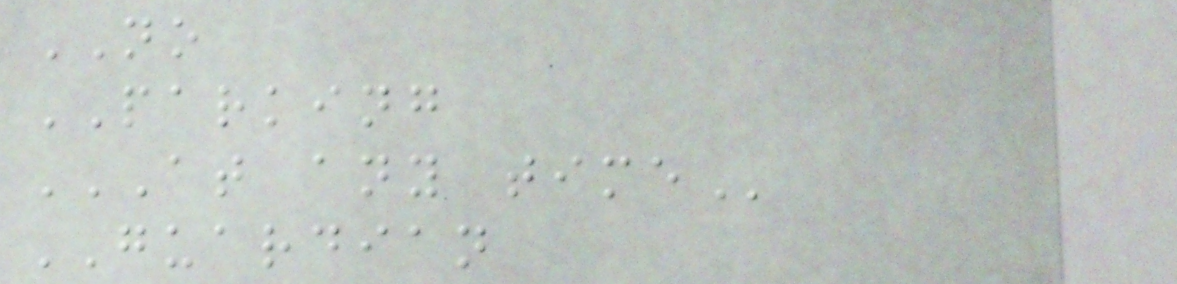NO
PARKING
AT ANY TIME
GUARDIAN
